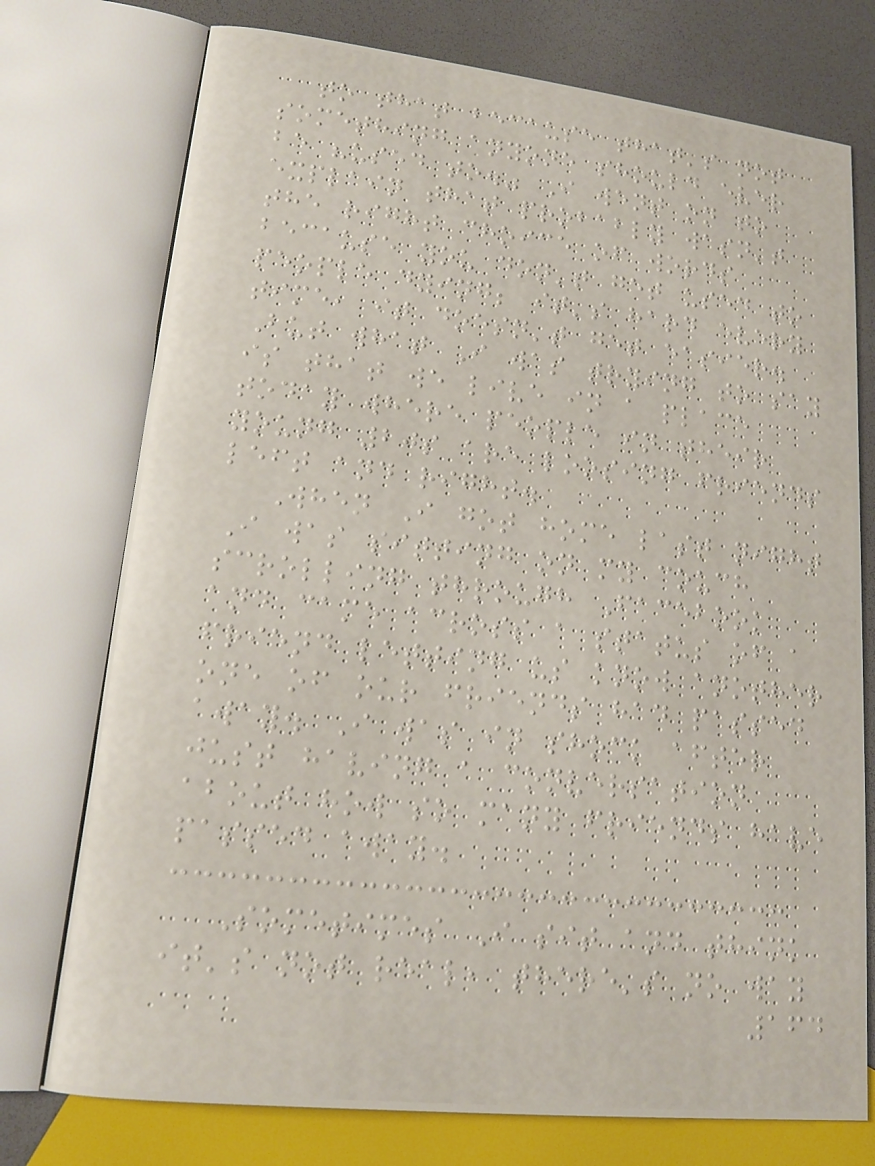to that because that's not
something anyone should ever
be "used to." I went on to
explain that probably wasn't
the right choice of words
because you don't get used to
people dying; it's hard every
time, it doesn't get easier.
But what I was trying to say
is that we live in a place
today where people in their
young 20s are loosing friends
left and right.
When I got home last night
I was sitting on my couch
scrolling through Facebook
and came across a status of a
friend letting us know another
one of our friends had passed
away. I was in shock after
just having a conversation
about how so many friends have
passed away.
Sometimes I sit and think
it's not real, there's no way
164
